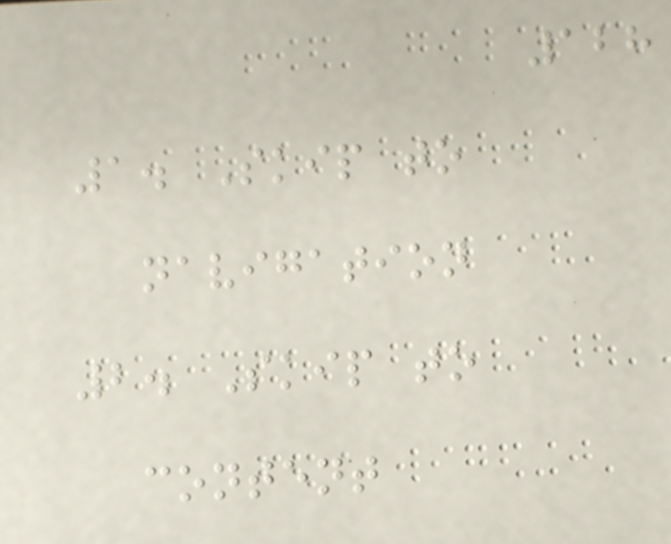128
1. Skip to
navigation
2. Skip to
content
